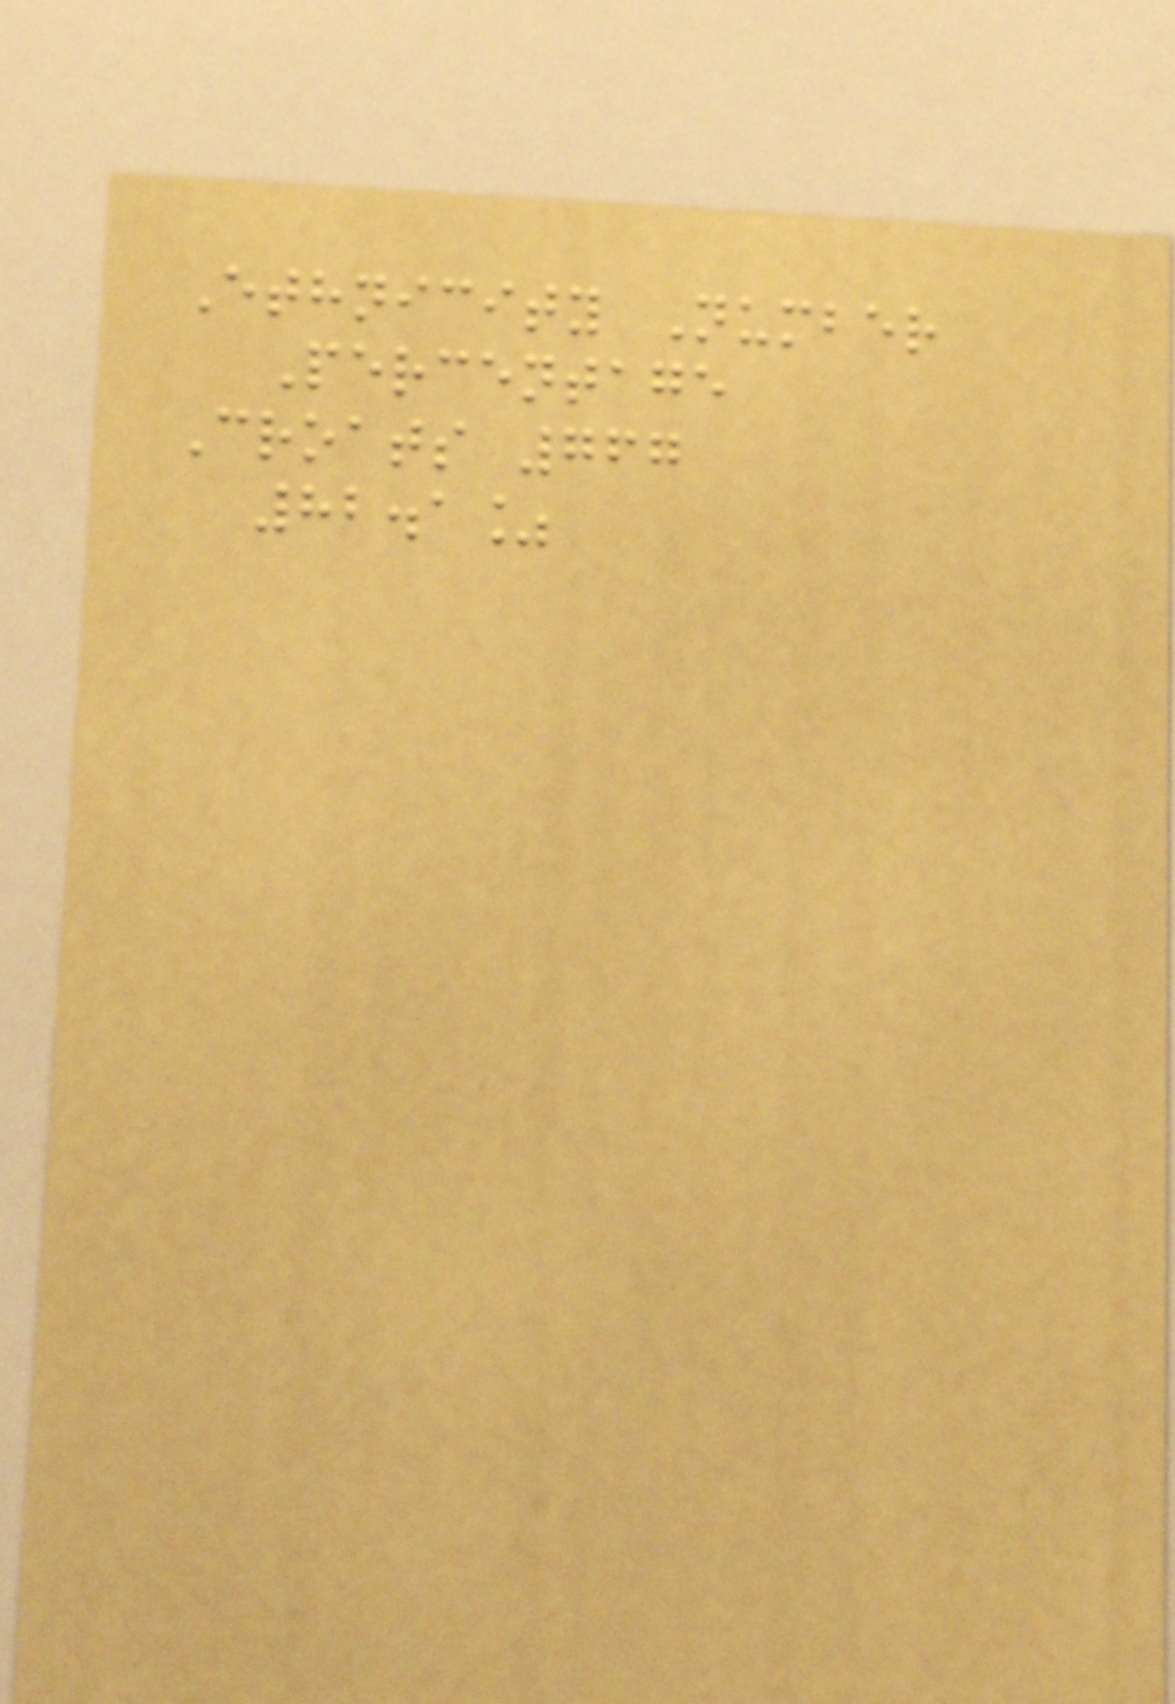Ethnicity Number
Percentage
Croats 767
82.1%
